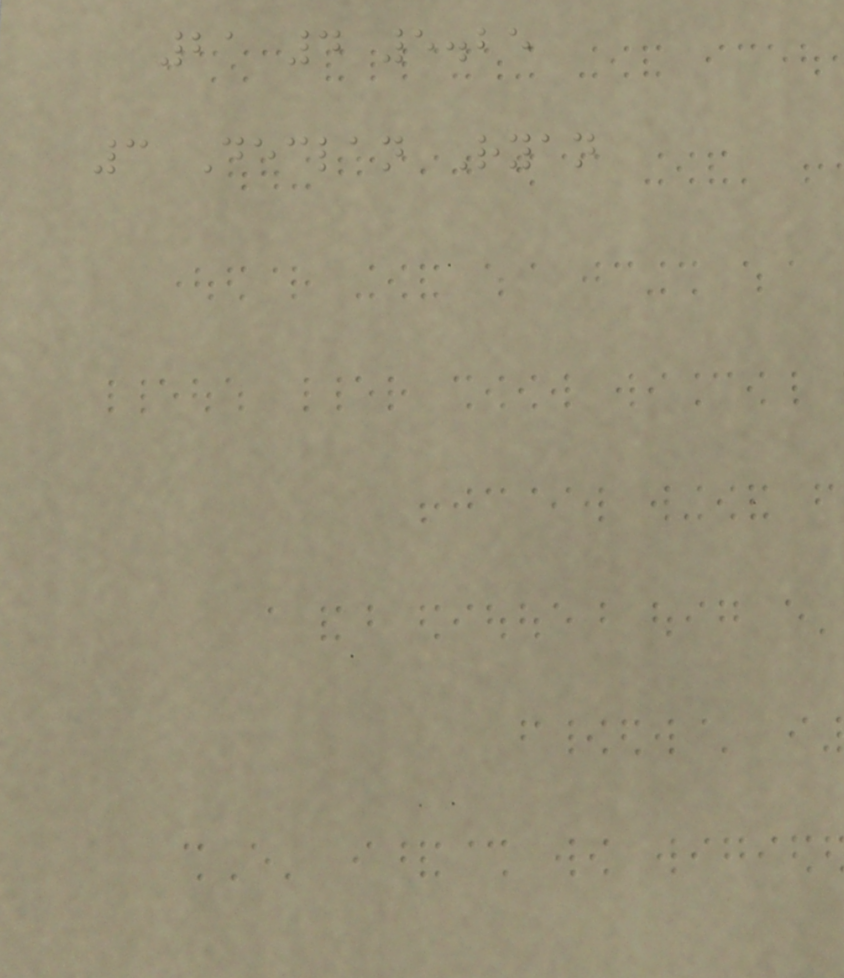21 4 5.25
3 Declan Ryan
